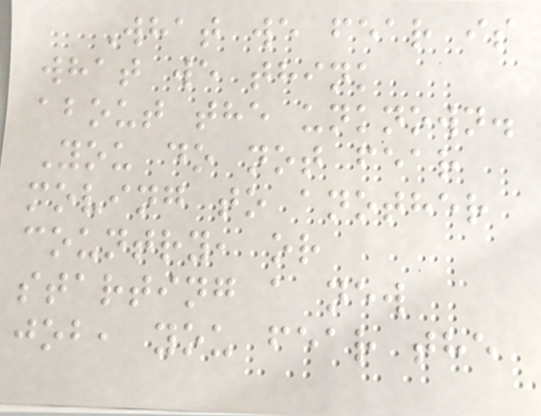What we fear is
what we think
about the unknown.
You do not fear
moving to another
country, or
starting a new
job, you fear the
